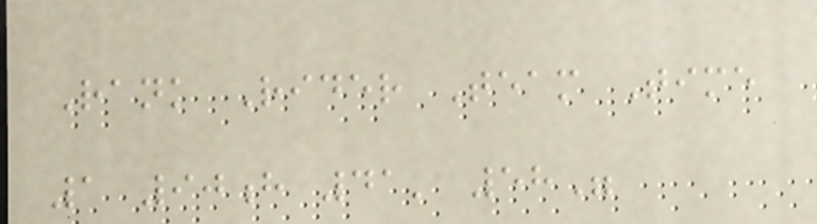Rank Rider Team Time
1 90h 41' 58"
